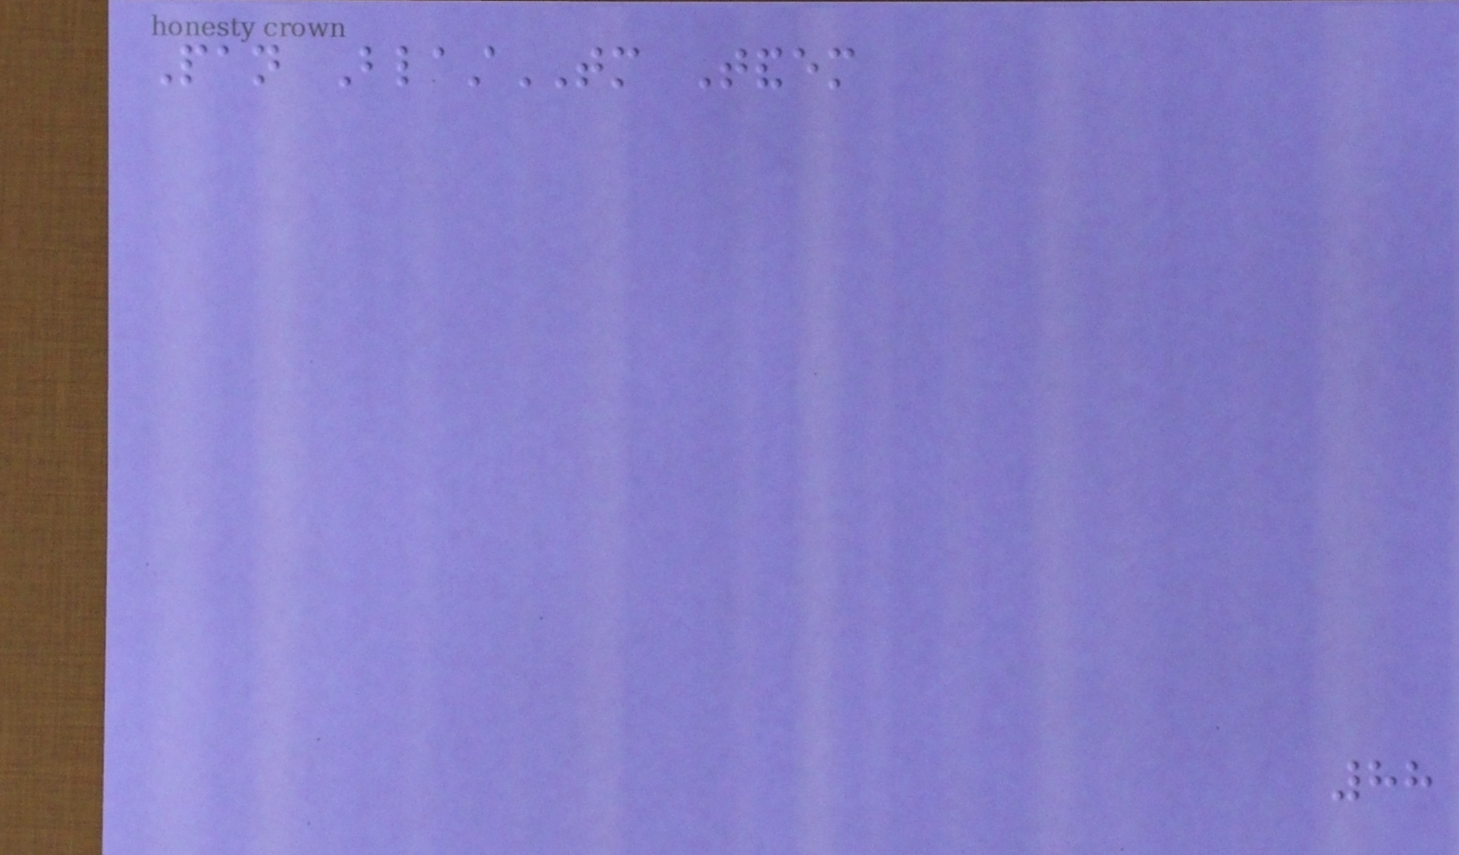Pan BlastTM Tandem
88
